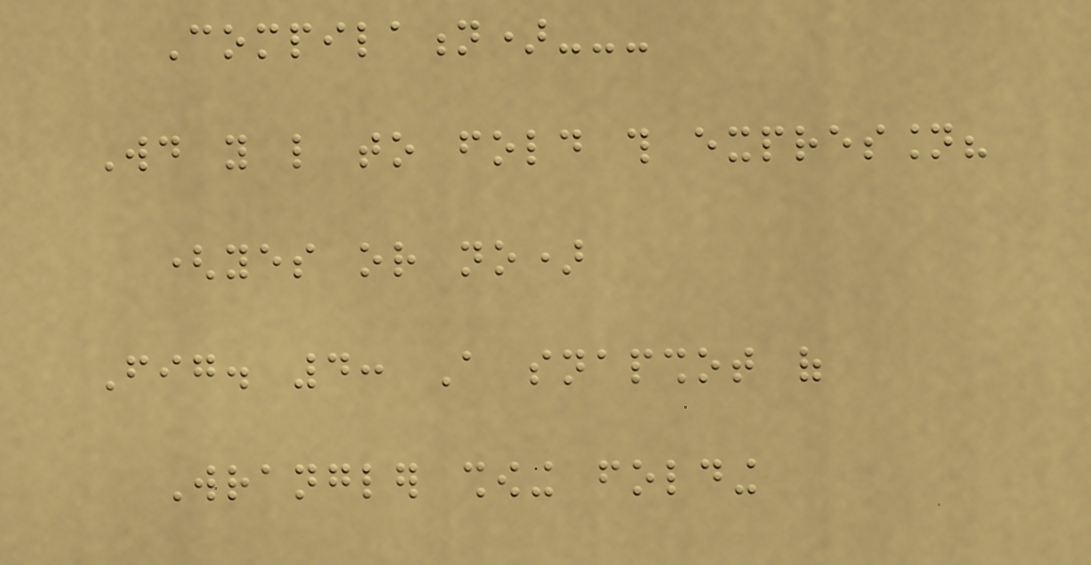Compilation)---
Would you like to fold this expression?
(yes or no)
Fig. 4: A snapshot of
Wrangler showing folding
